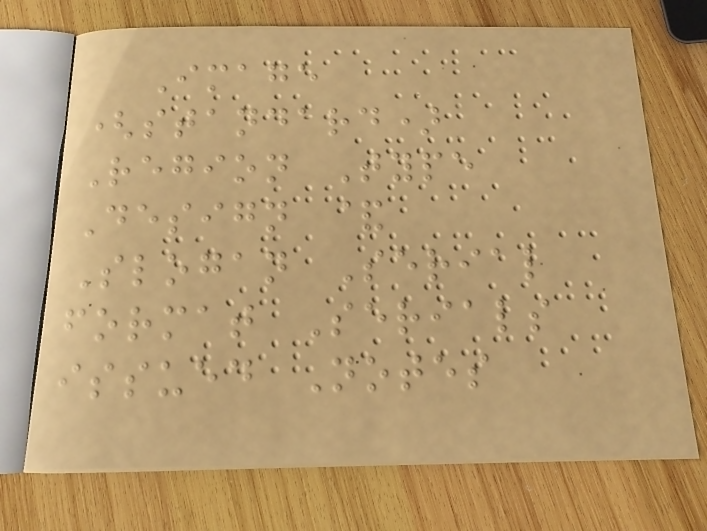Image
(standard)
Region Type
Design &
Slogan Serial
format Serials
issued Notes
